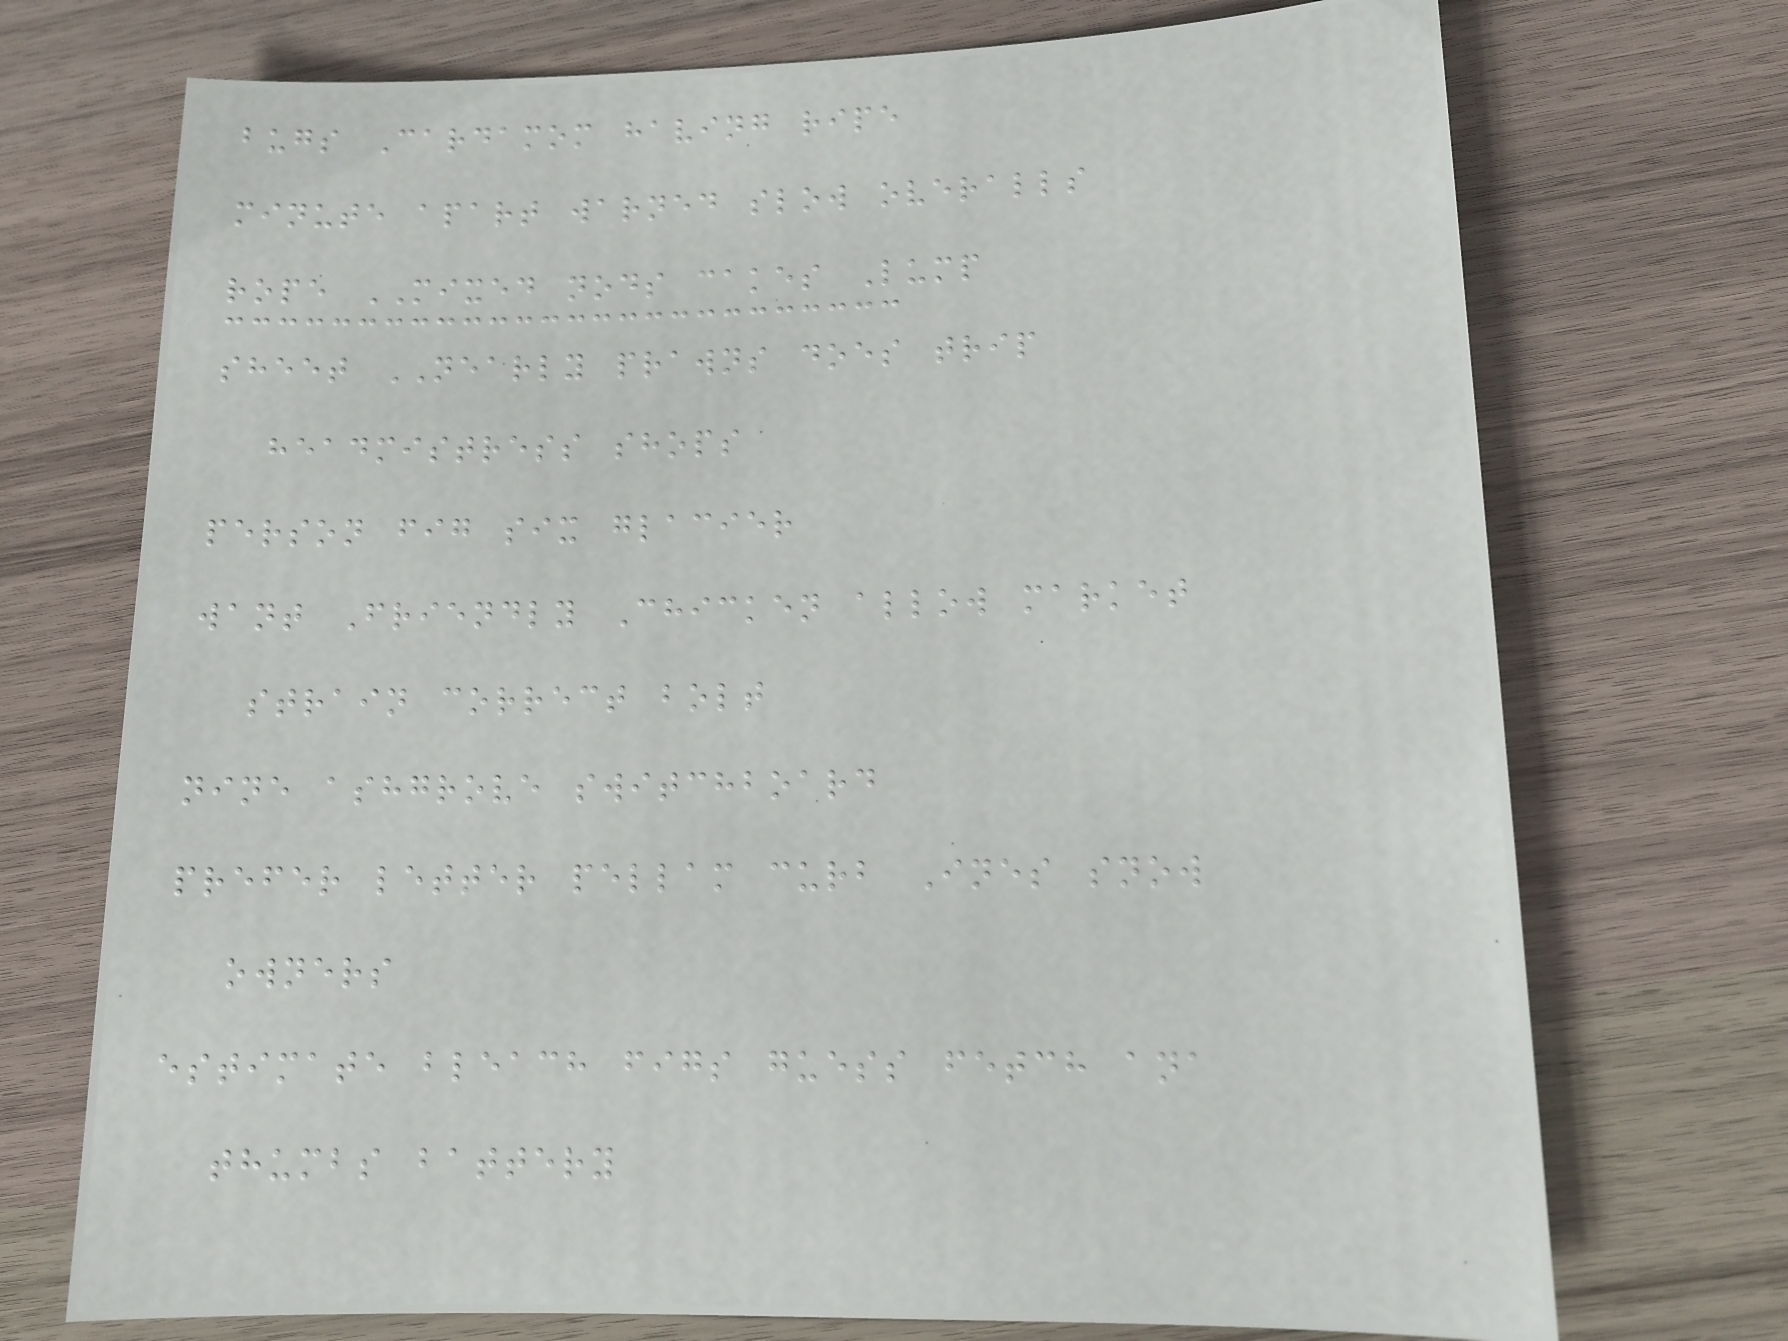bugs Cardamom having ripe
minute apart warned slow overalls
rope MIXED nods cakes Lump
sheet NEARLY prawns does trip
headmistress shops
person fig six glacier
want Friendly Chicken allow market
strain correct bolt
nine ashgrove switchboard
prefer letter pellam curb Ines snow
owners
estimate bleach figs guess fetch ana
thumbs battery
